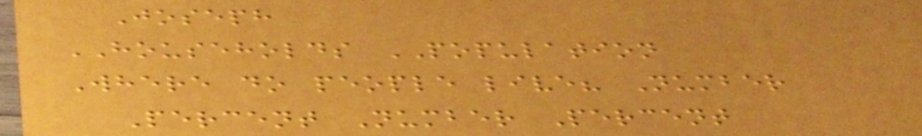Joseph
HOUSEHOLDS POPULATION
Where do people live? Number
Percent Number Percent
